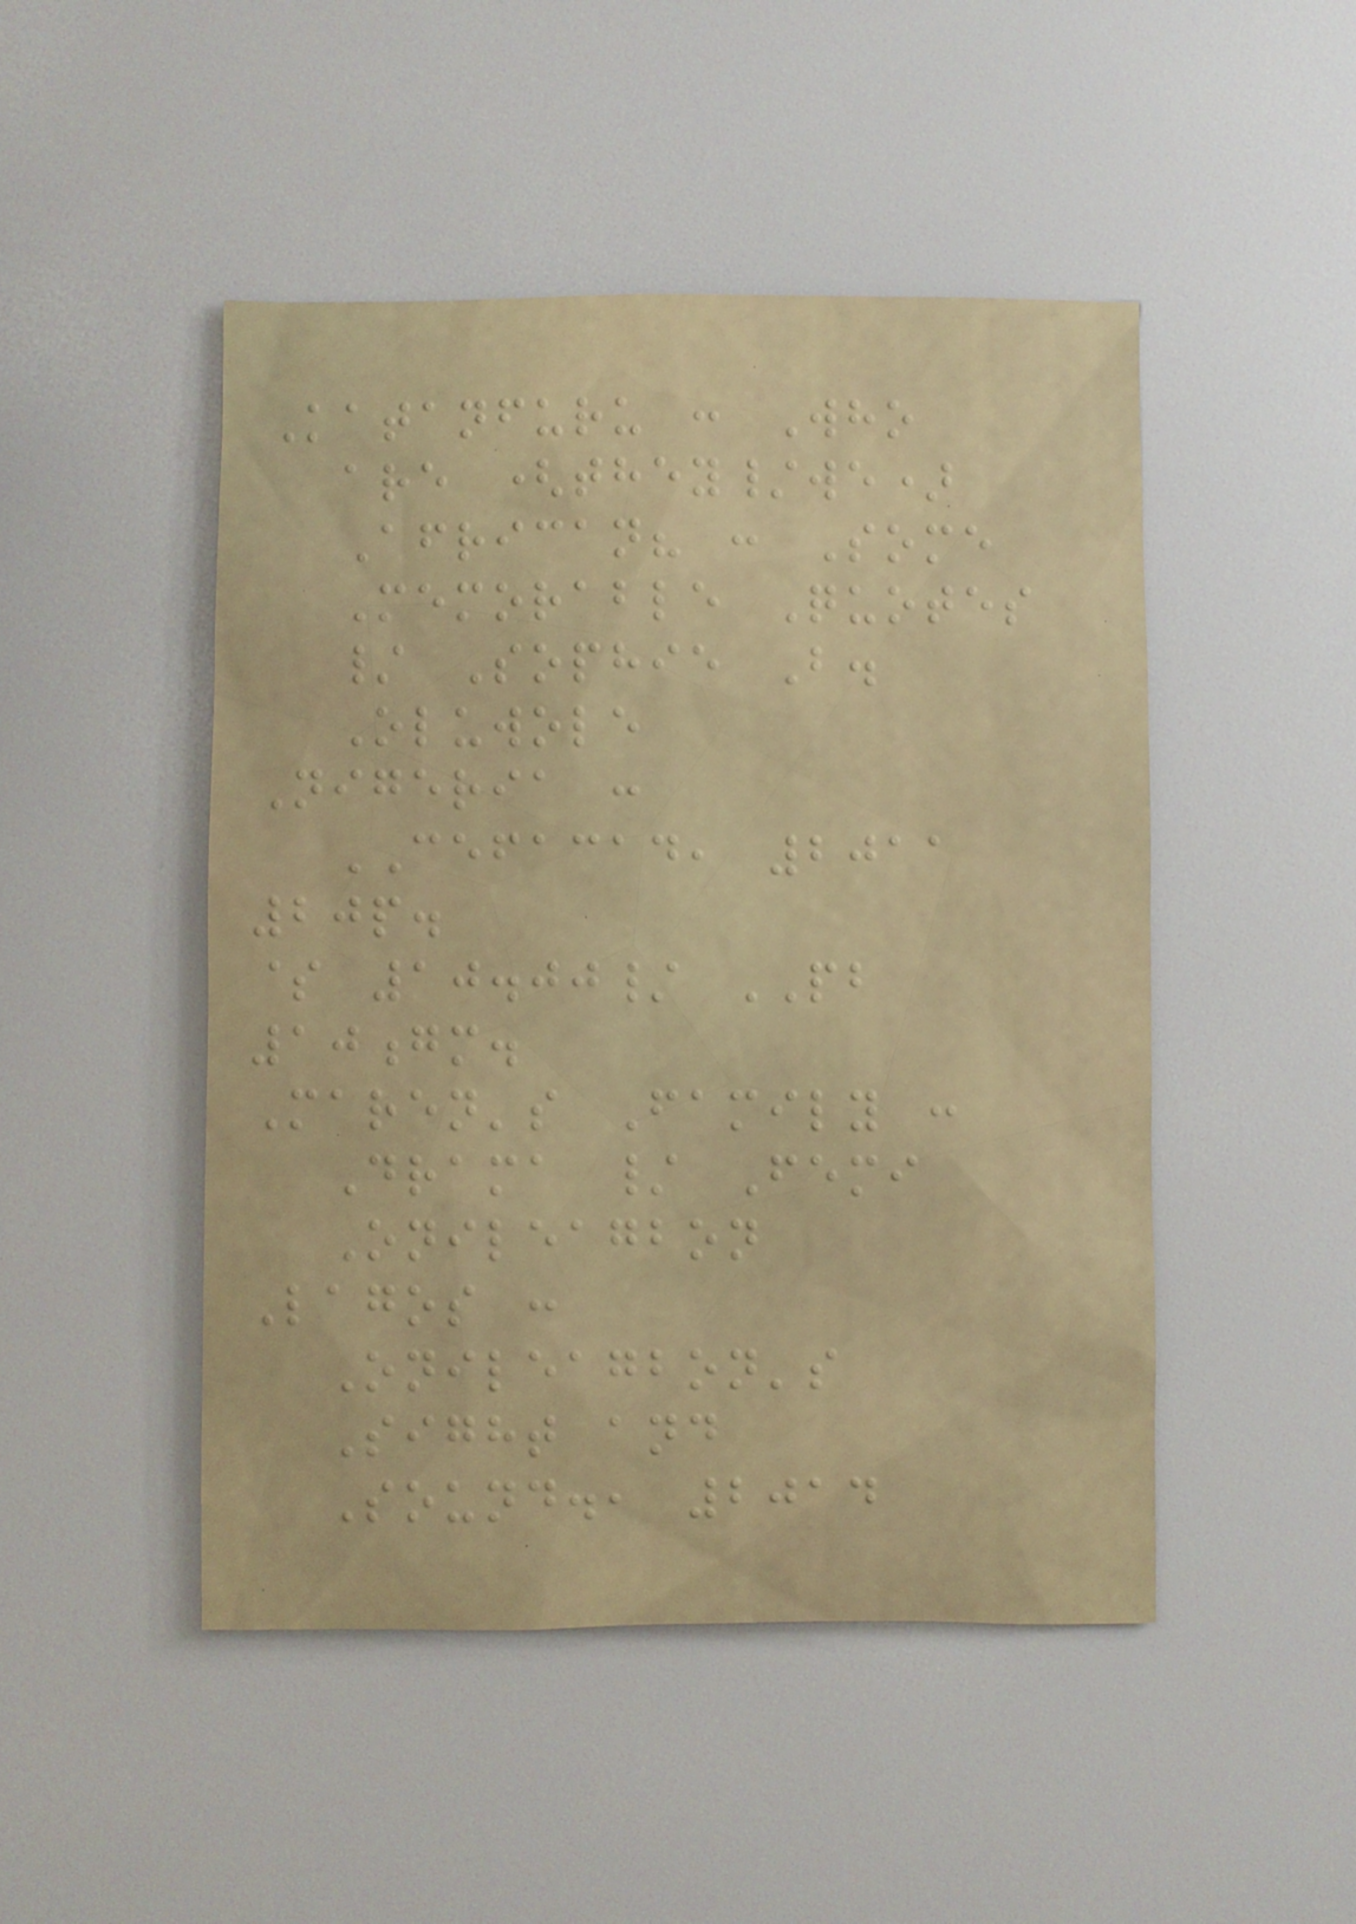Katanfuru : Who
are (they/we)
African? : Some
Memorable Quotes
/ Sophie B.
Oluwole
Nigeria :
CEFACAD, 2011
20p.
$ 10.00/ PB
10gm.
Maren's Family :
Drama / Femi
Onileagbon
Lagos :
Onileagbon's
Sight and
Sound., 2014
